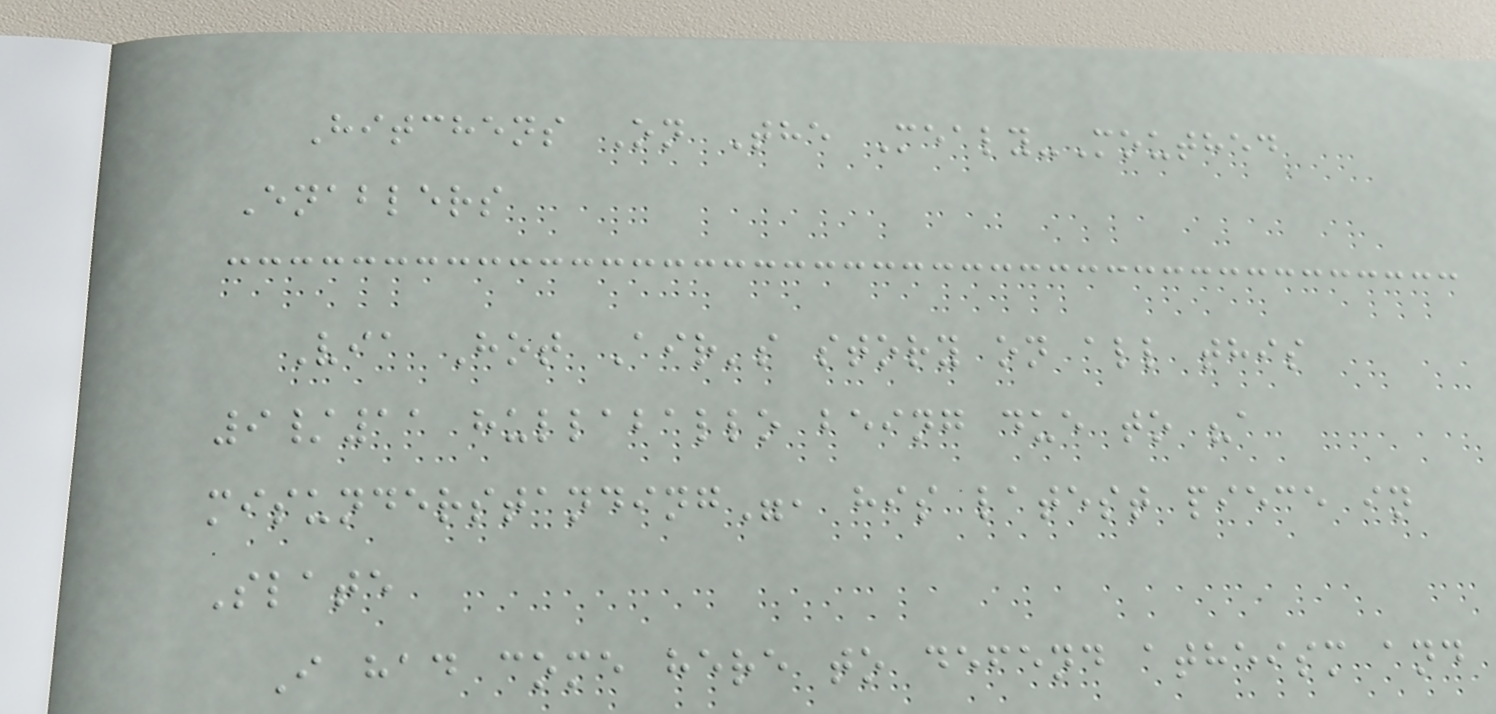Hitchens On The Mealy-Mouthed
Enablers
Via Hot Air's story on all this
9/11 hullaballo being due to "a
misunderstanding", his latest piece in
Slate
I had come here to defend atheism and
